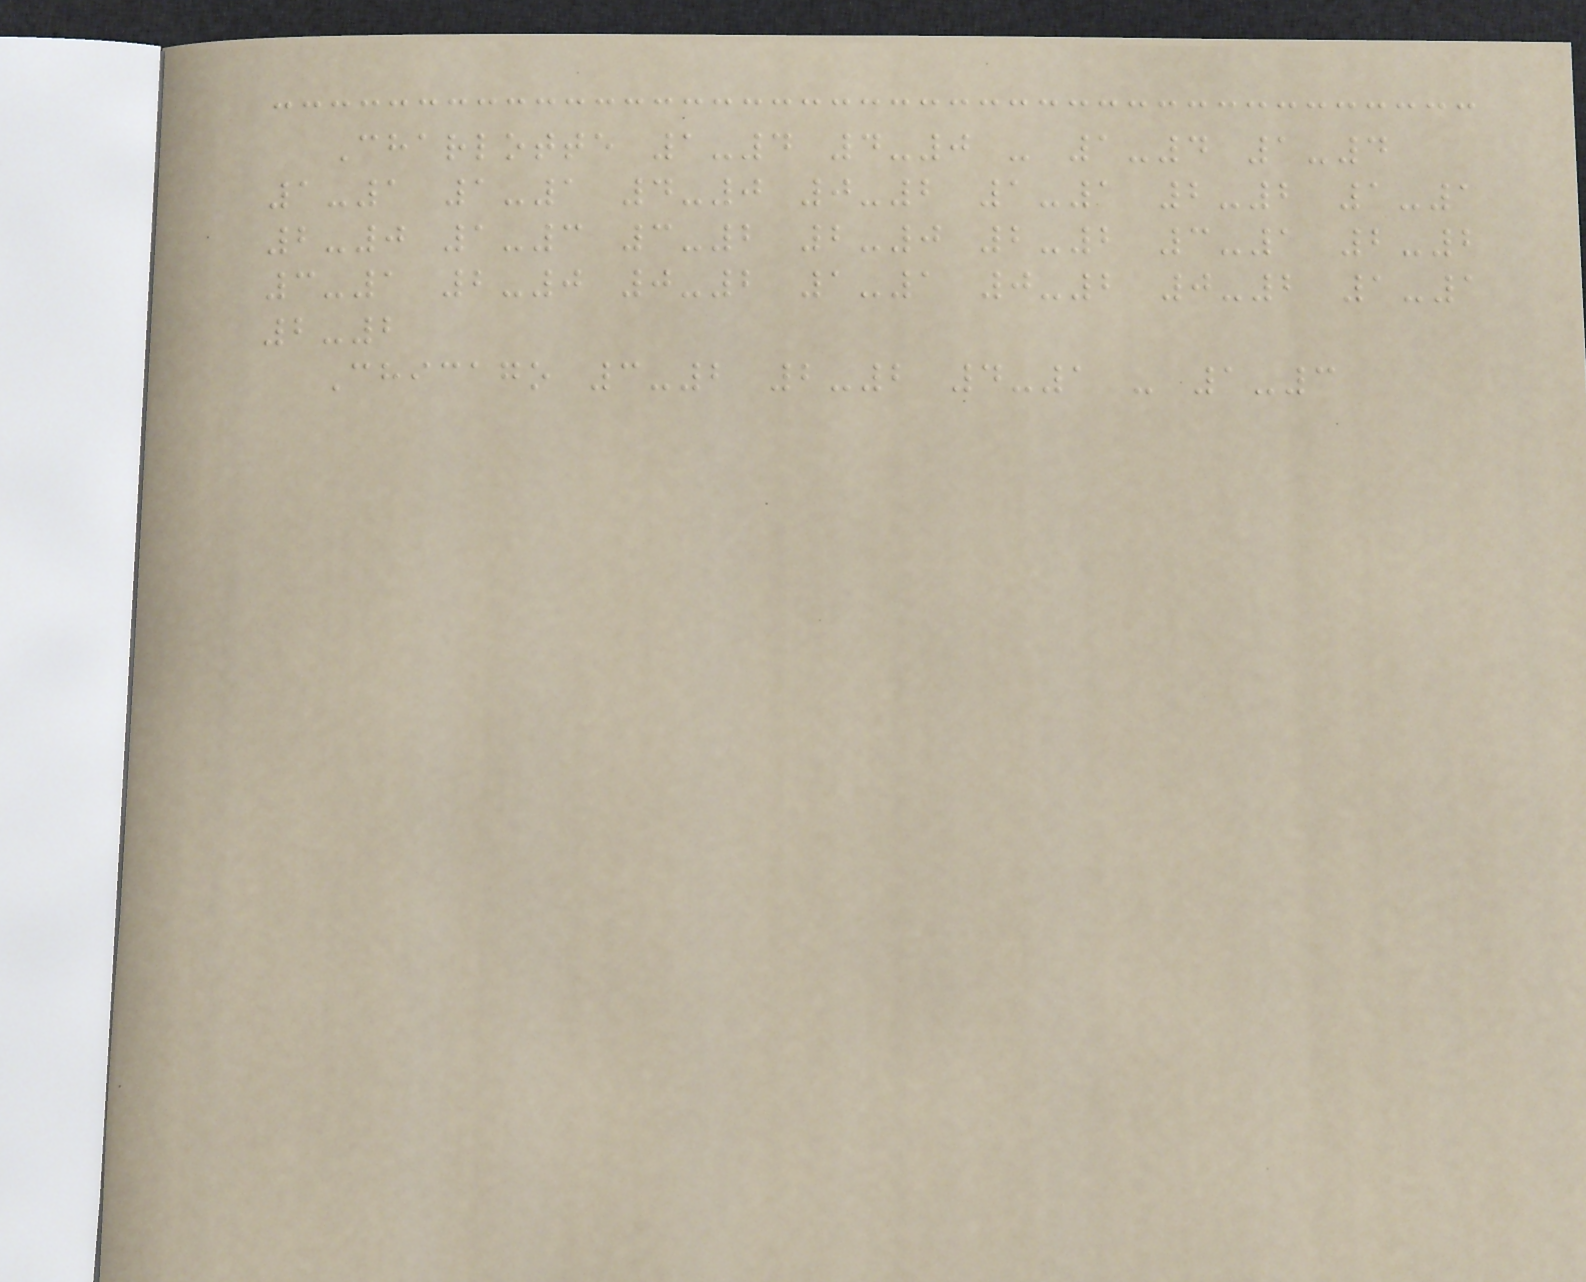Charlotte 1-4 4-0 - 1-4 1-4
1-1 1-1 4-0 0-2 1-1 2-2 1-1
2-0 1-3 3-2 2-0 2-2 3-1 2-2
3-1 2-0 0-2 1-1 0-2 0-2 1-1
2-2
Chicago 3-2 2-2 4-1 - 1-3
